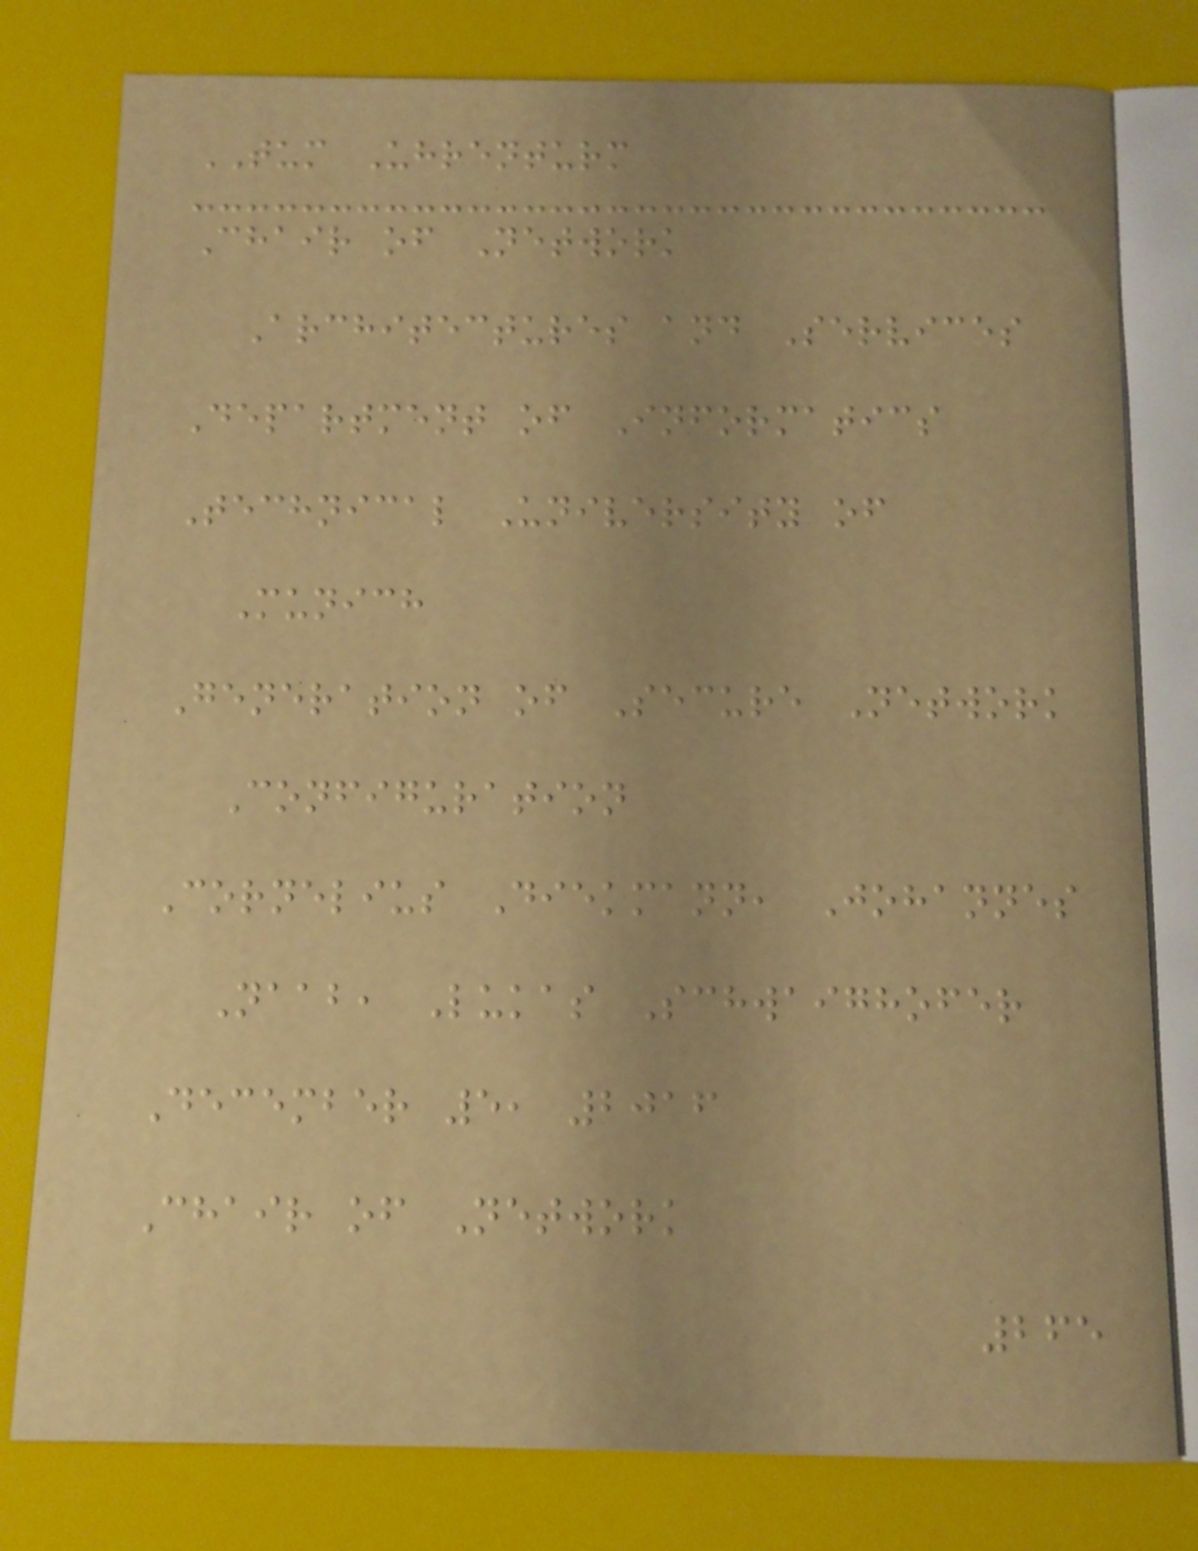TUM Uhrenturm
Chair of Network
Architectures and Services
Department of Informatics
Technical University of
Munich
Generation of Secure Network
Configuration
Cornelius Diekmann, Johannes
Naab, Lukas Schwaighofer
December 5, 2016
Chair of Network
265
